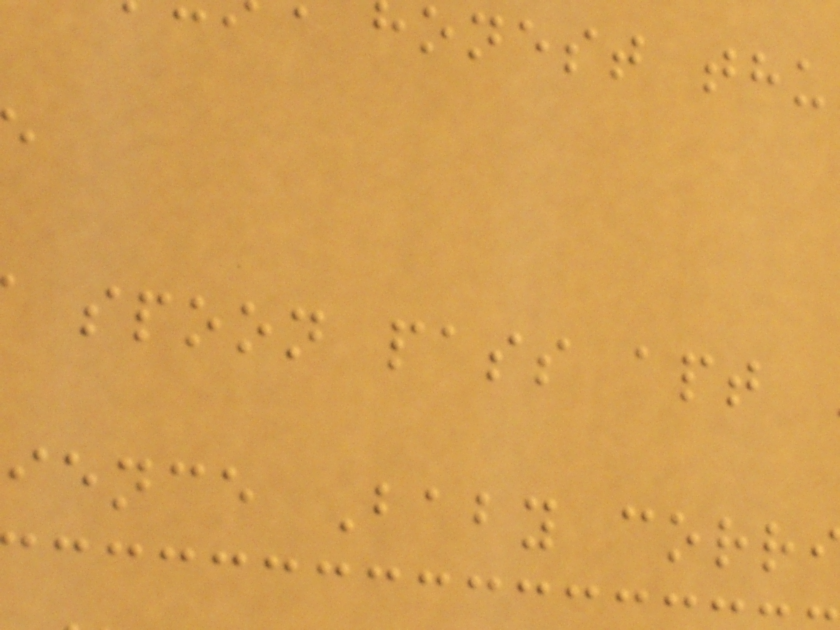spoon pass apt
ience Baby corr
